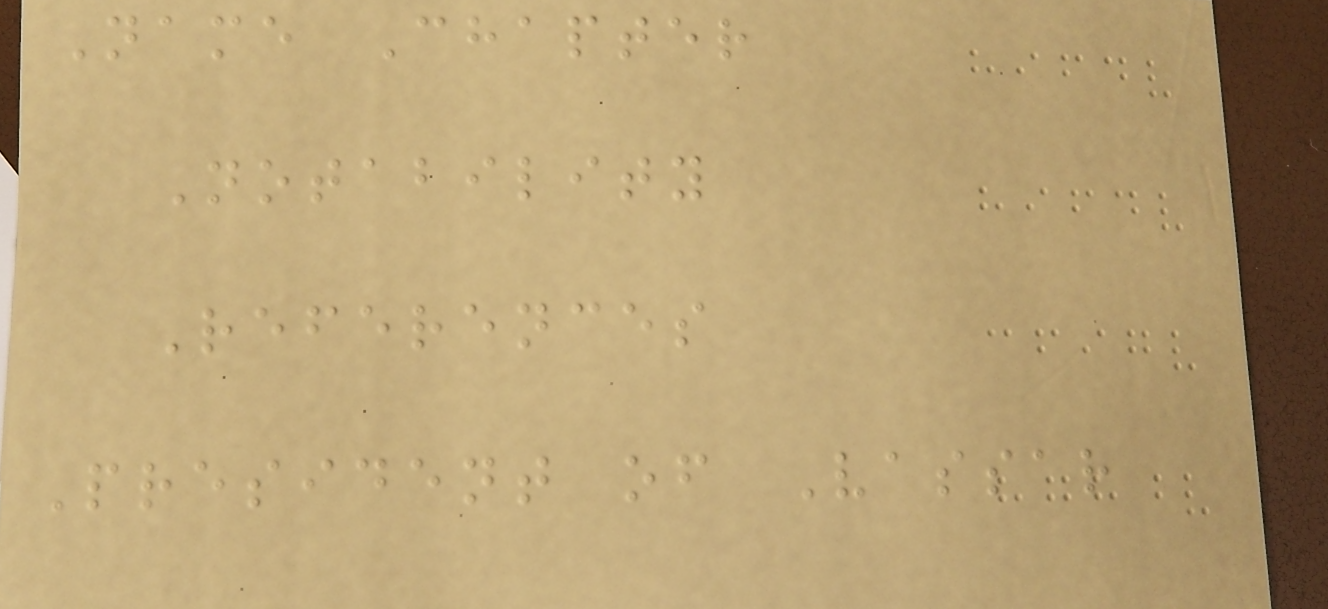Name Chapter
Notability
References
President of Vassar
